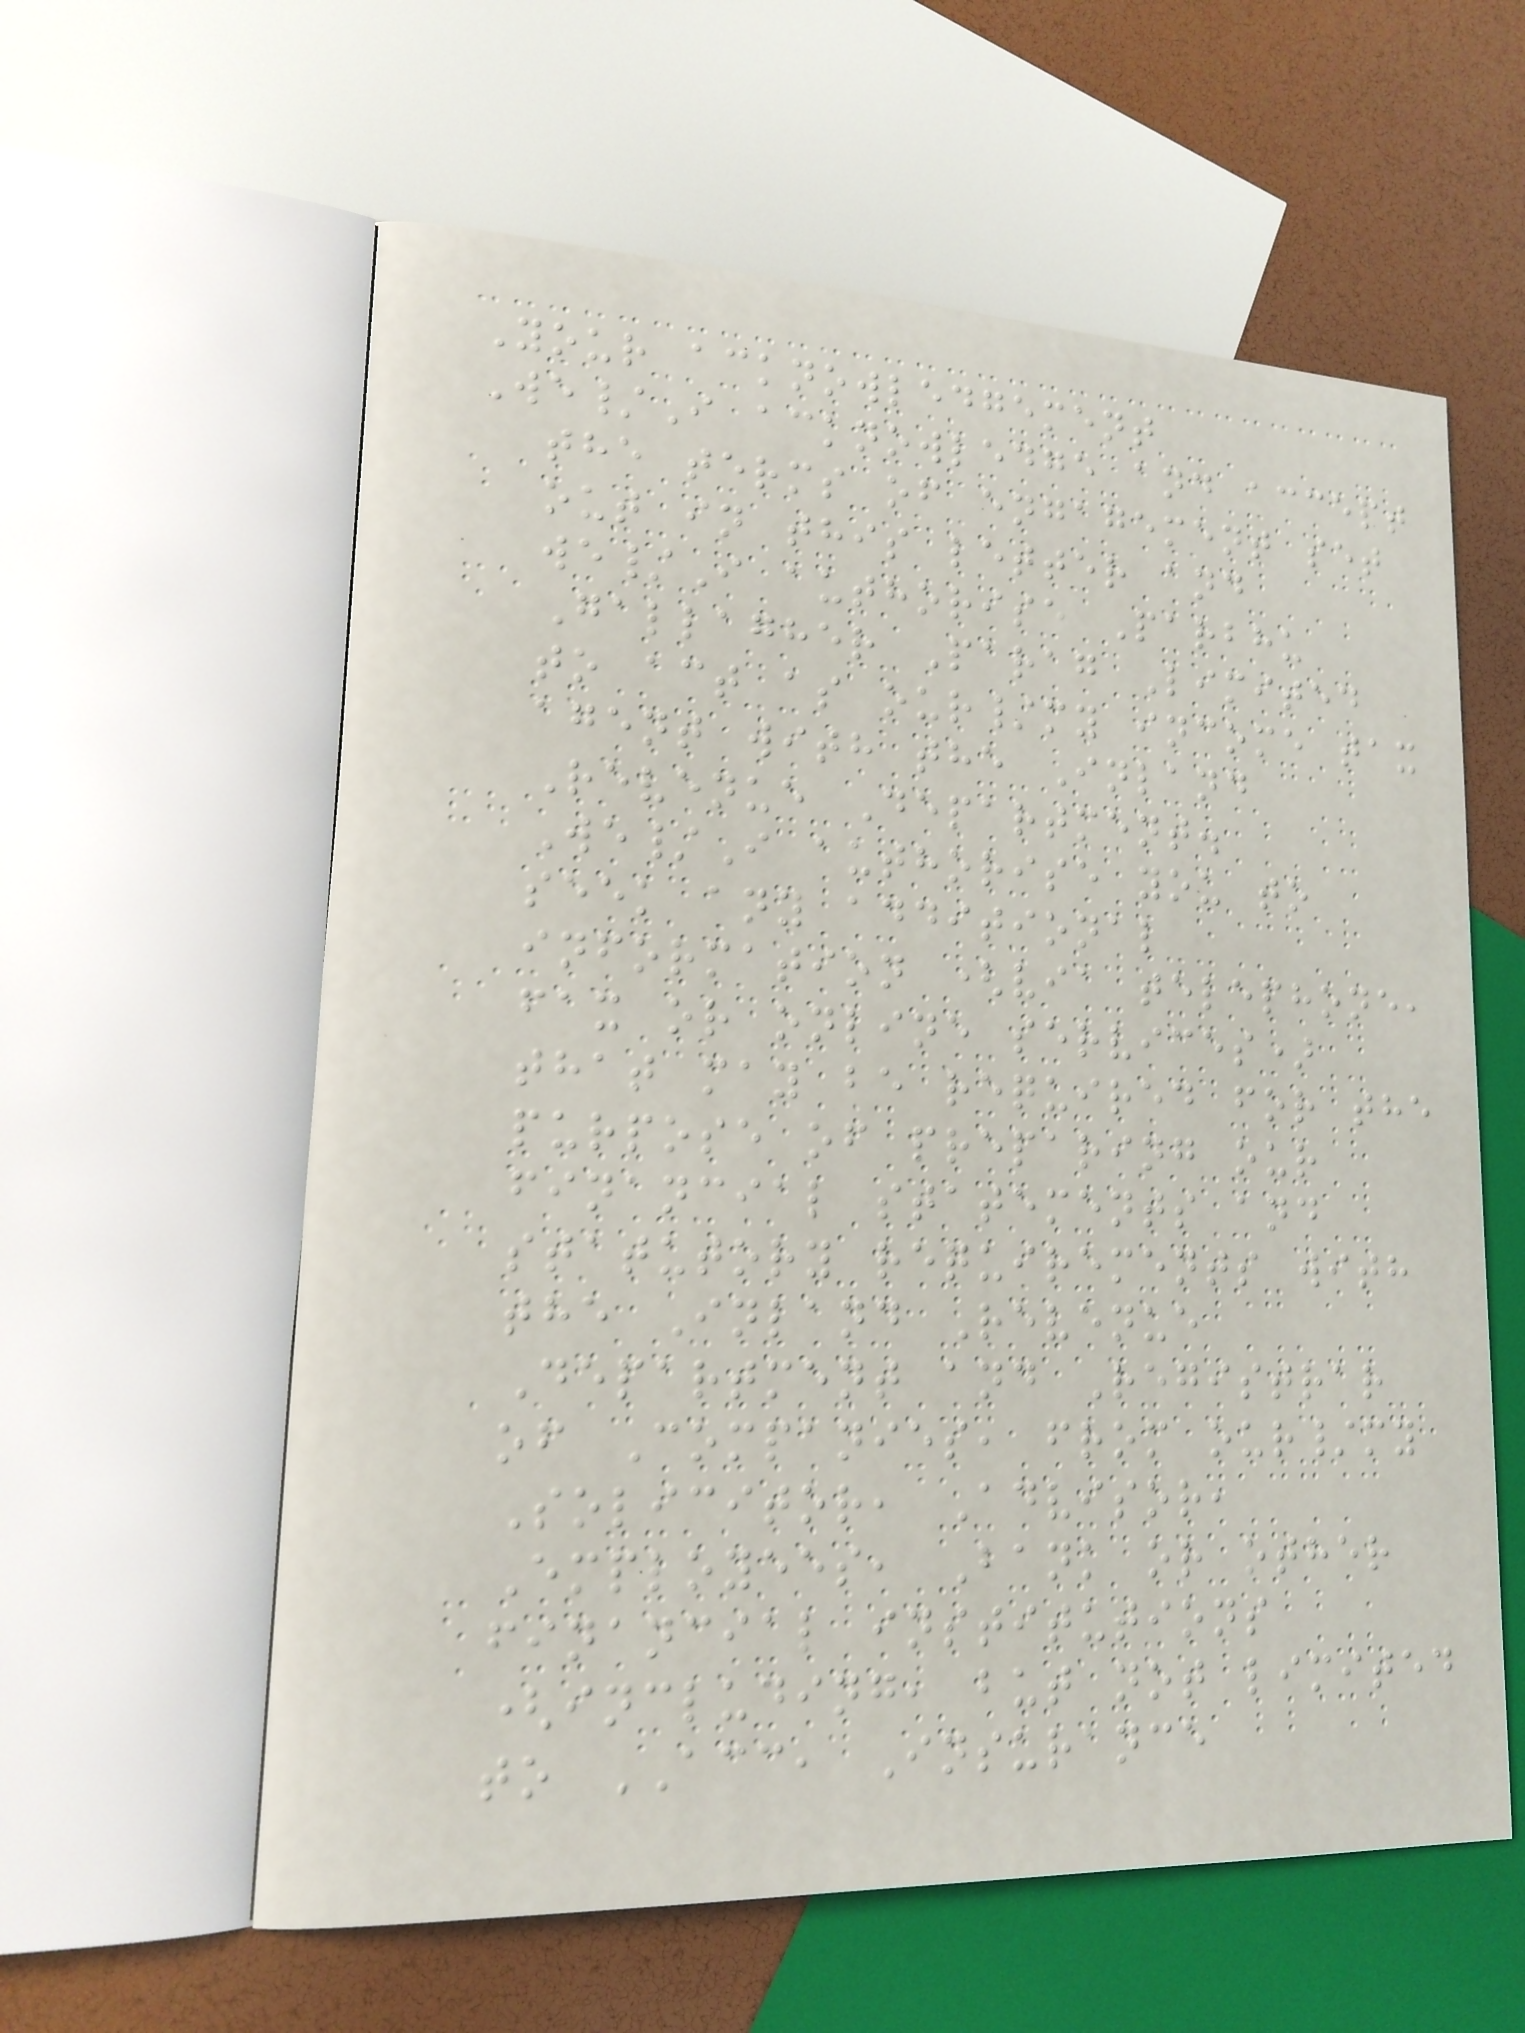Your acknowledgement
We/I acknowledge and accept
the terms of engagement set
out in this letter and
we/I authorise Parbhu
Gallagher Parag Limited
to act as our/my income tax
agent with the Inland
Revenue Department.
We/I authorise you to
seek any additional
information (via telephone,
fax or online services)
that may be required for the
purpose of preparing our
financial statements and
statutory requirements with
the Inland Revenue
Department and Registrar
of Companies, from our/my
Solicitor, Advisor,
Employees, Bank or other
financial institutions
(including, but not limited
to ACC, Insurance
